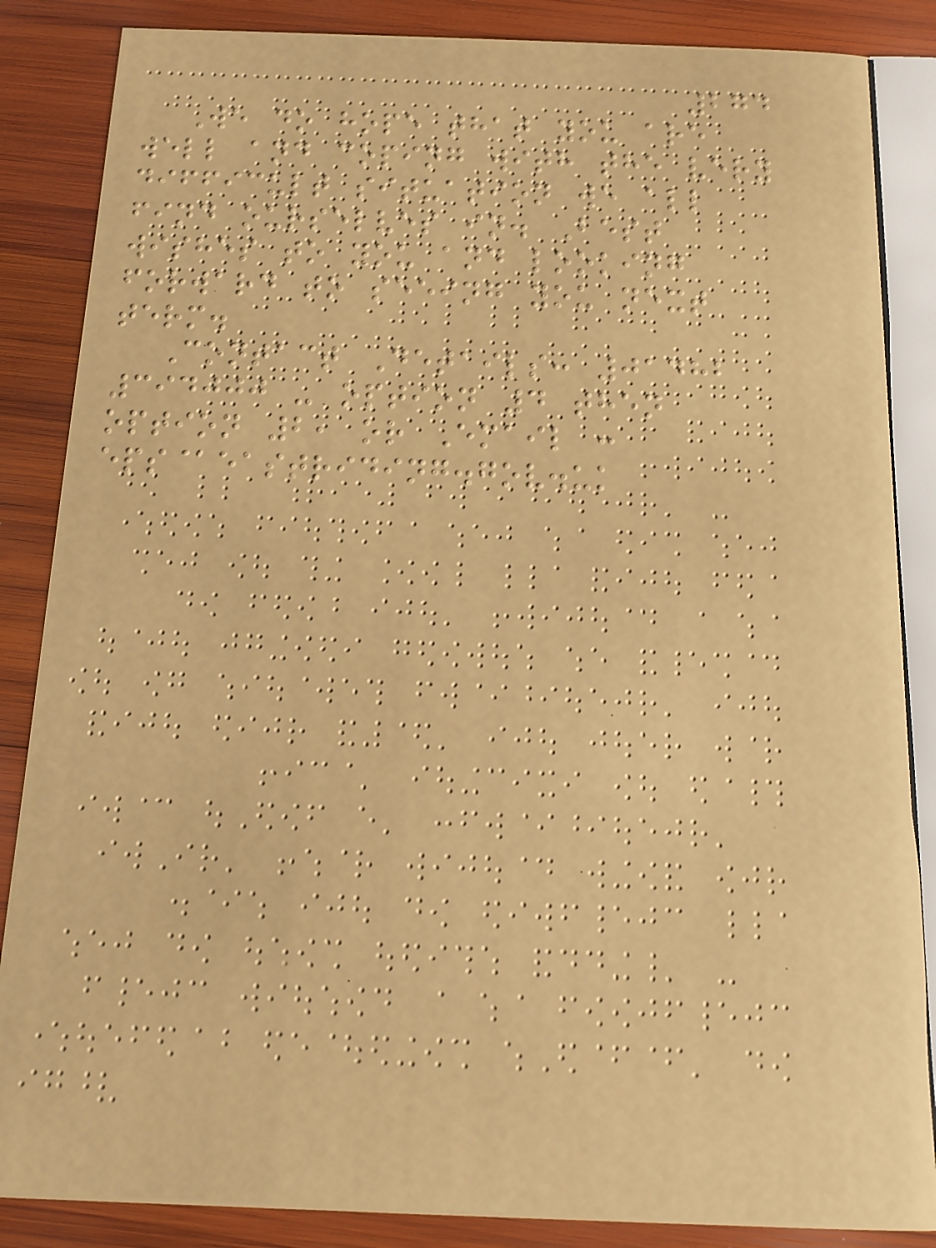274
We do hope that you are
well and coping with the very
difficult situation we all
find ourselves in. Best
wishes to you and looking
forward to seeing you next
term.
Contact Details: 01482
394000 - option 4 then
option 2, or Email :
eps@eastriding.gov.uk
